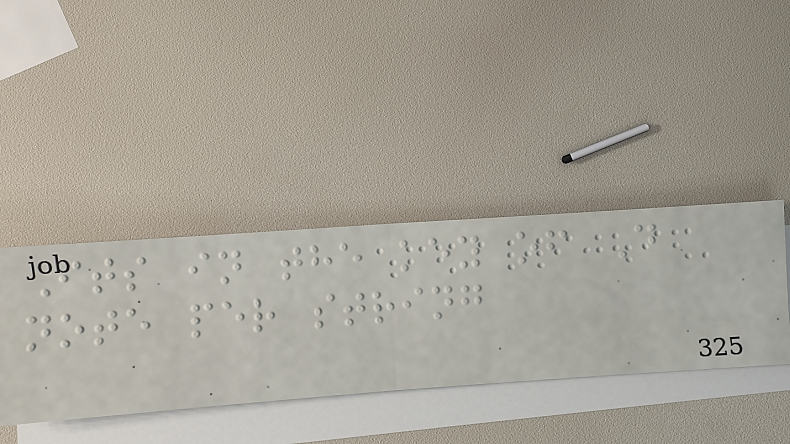Its in the key of D
note per string
